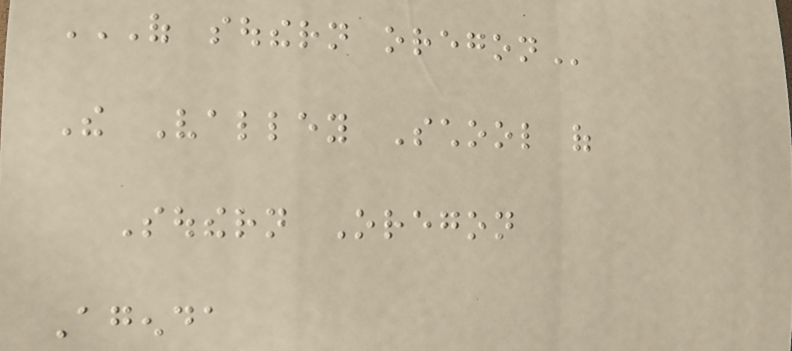OF SOUTHERN OREGON
The Valley School of
Southern Oregon
Agenda
